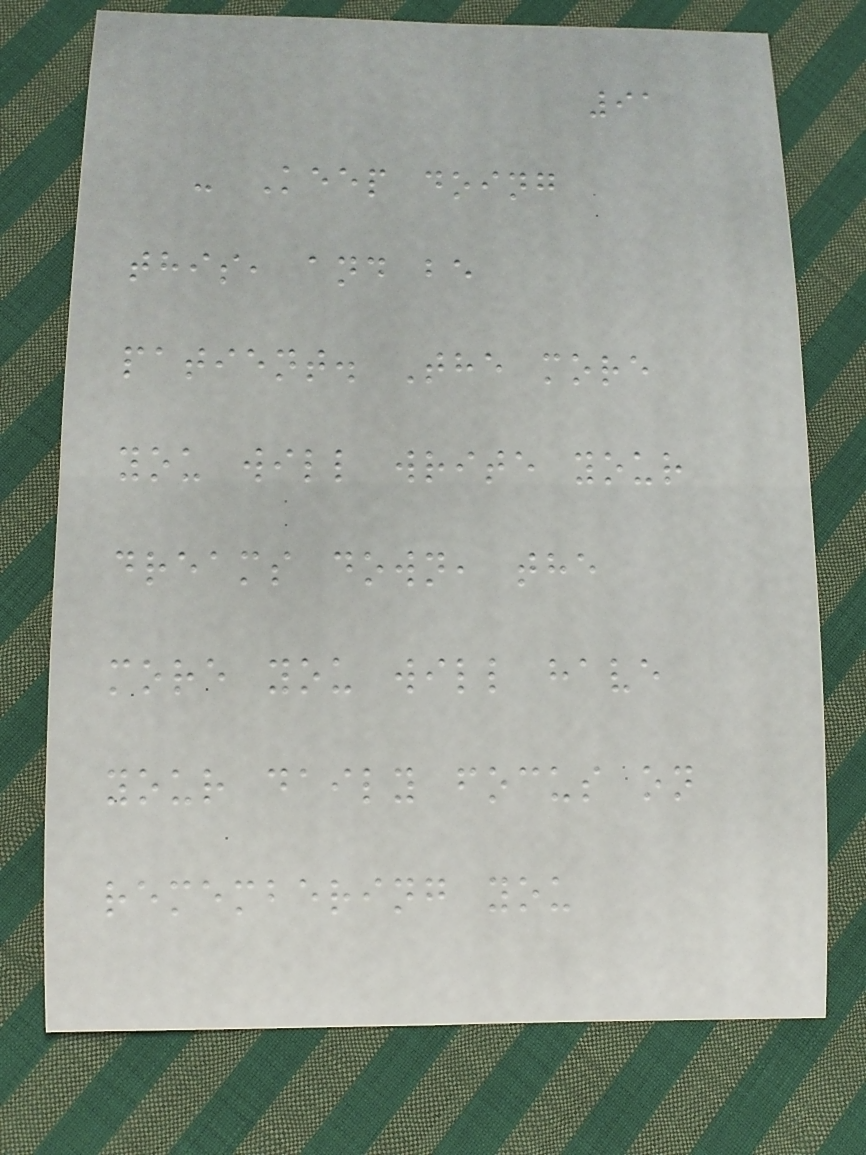91
- Keep doing
this, and be
patient. The more
you will write your
dreams down, the
more you will have
your daily focus on
remembering you
